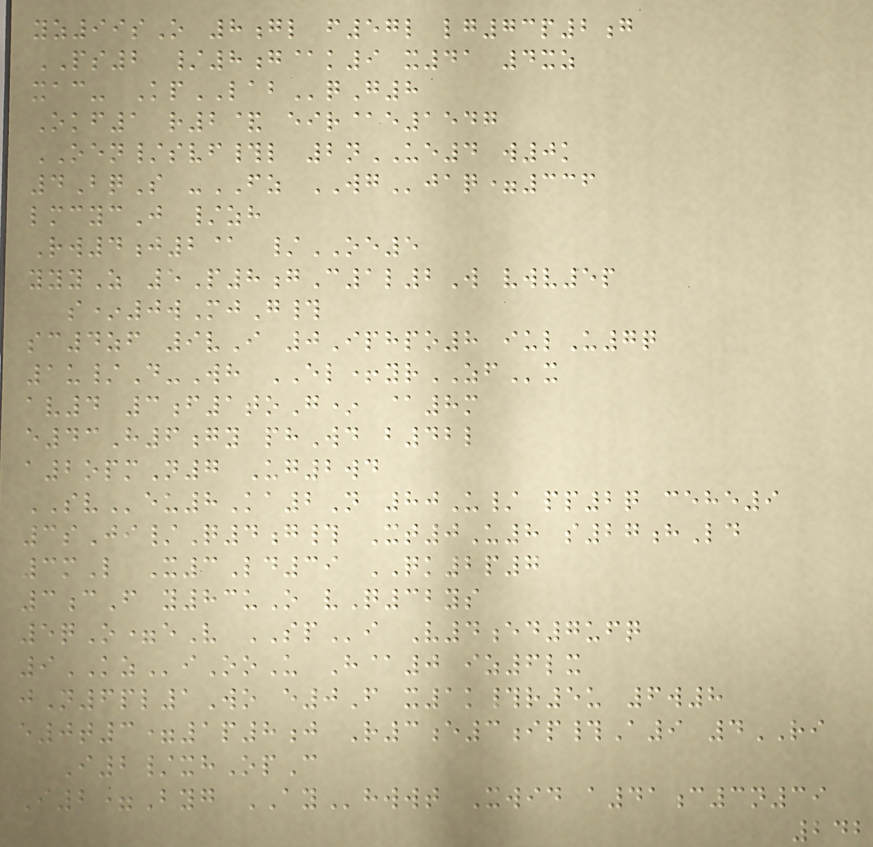yz99sO 8gl f57l lg73p2g
PS2 /8g@k9 x41 4xz
xac- KpLABqG8
Okf1 r2& eir@e1547
OEN/svf#l 2nUE4 w0k
4BqS -FZ WGjaq=336
lmcycJ /zh
Rw4j2@ /OE5
yyyZ 5P8gC1l2W vwv5p
s*0wMjG#
sc4zf 9vI 0Iphpo8 iulU7q
1u/D-Wh EL+yrZFx
av4 3f1toG* @8m
e43H6gy phWd b42l
a2opmN7 Ug2wd
SVeu8Ka2N 80U/ pp2q cehe9
3sJi/Q4g# Xt0U8 s27hLd
3mL X3Ld39 QK2p7
3cF y83uO vQ32ys
5qO=eV SPi V4ed7ufq
9KZiOoU H@0 iz6lx
jN6pl1Wo e0F x1k#r5u 6w8
e0t3=1p8j R3e3ip#A9 4RI
I2/xhOpC
I2=Byg AYhwwt Xwid a41c3n39
242
